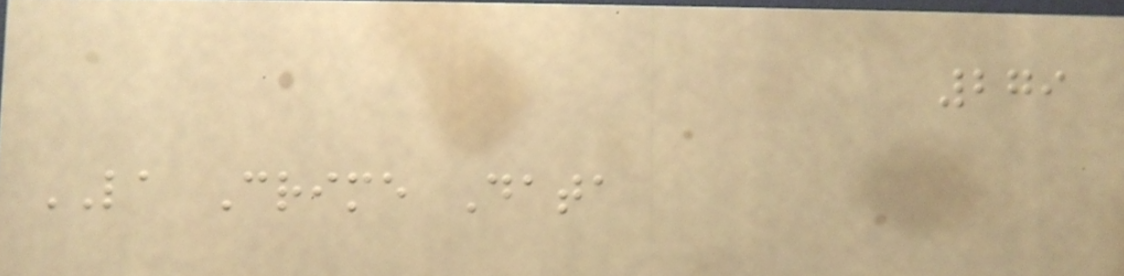279
LA Crime Data
